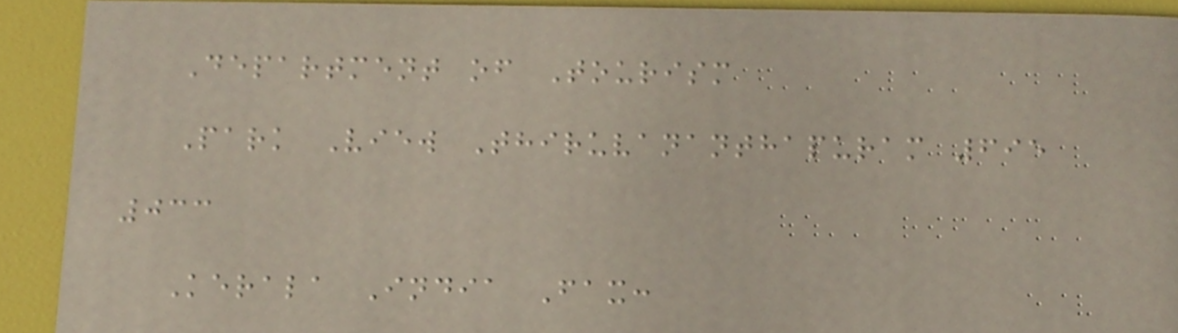Department of Tourism
Park View Thiruvananthapuram 695
033
Kerala India Fax:
